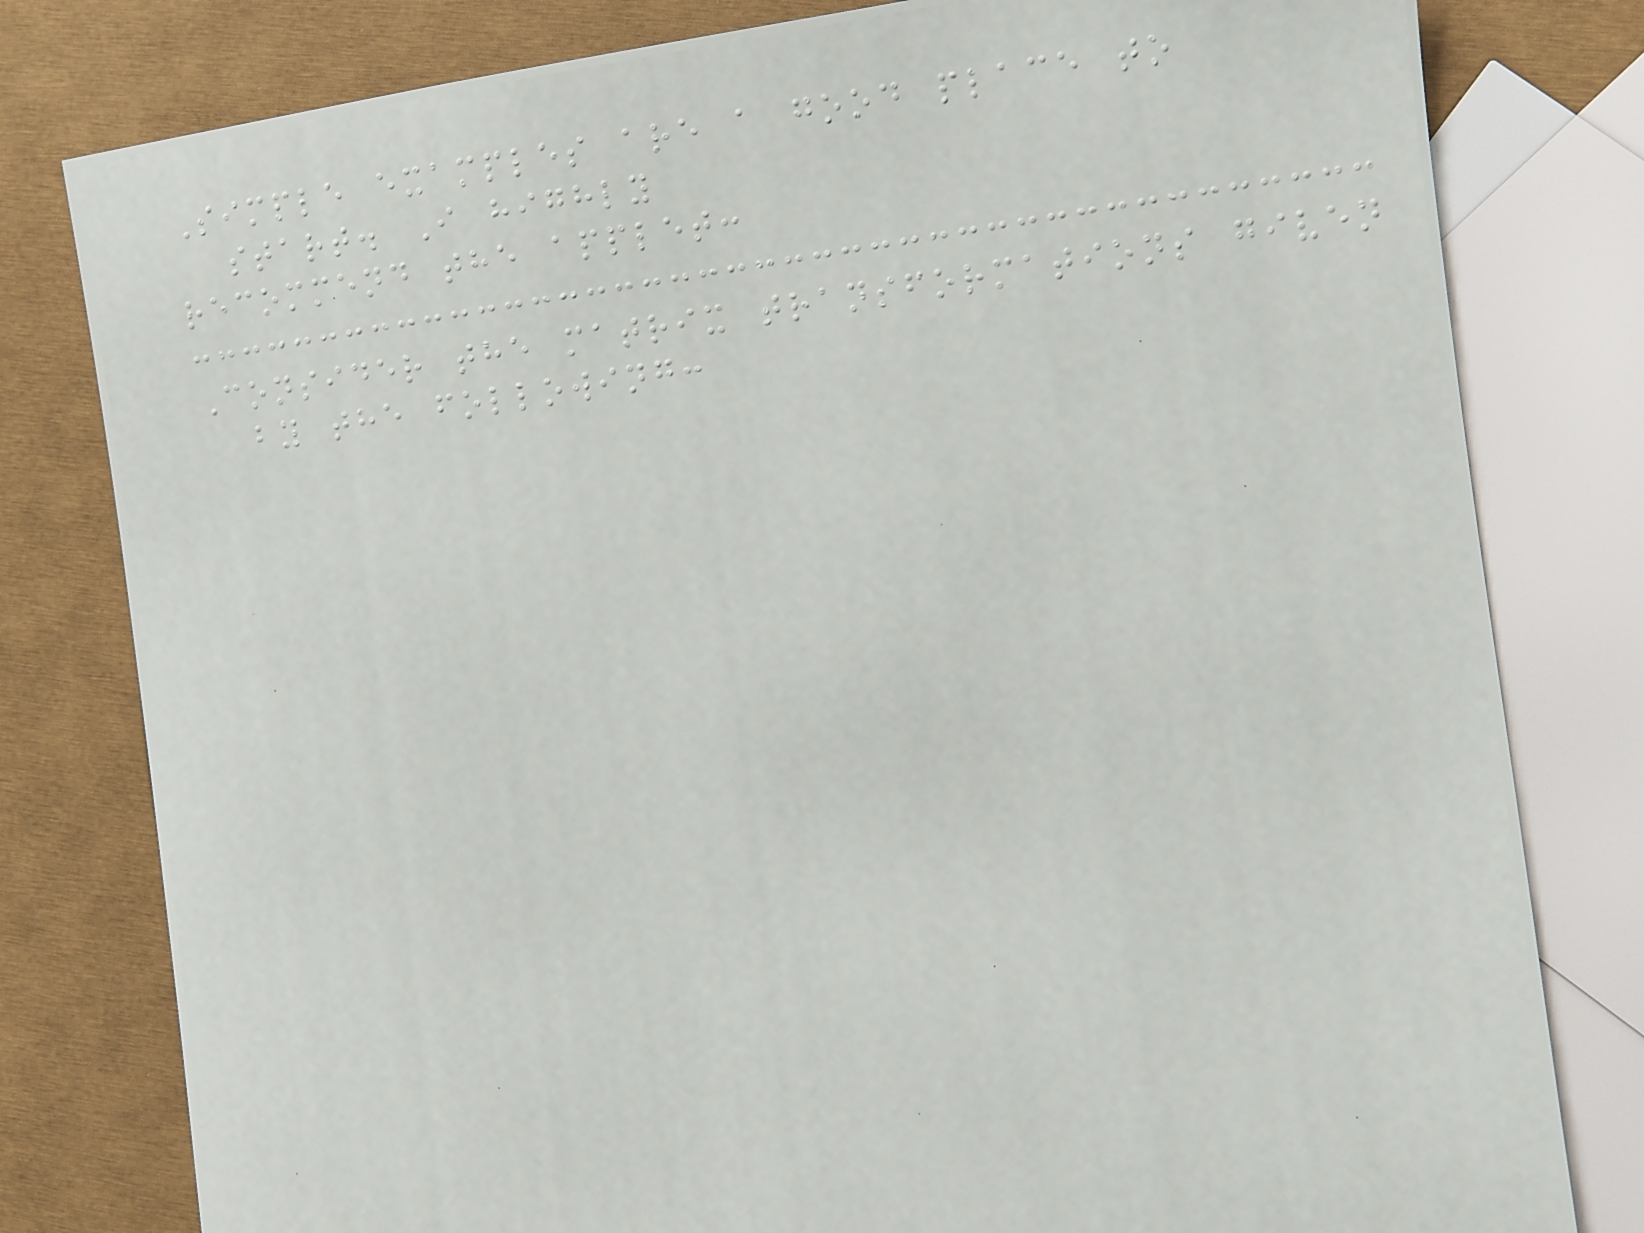Simple examples are a good place to
start. I highly
recommend the applet:
Consider the matrix transformations given
by the following:
